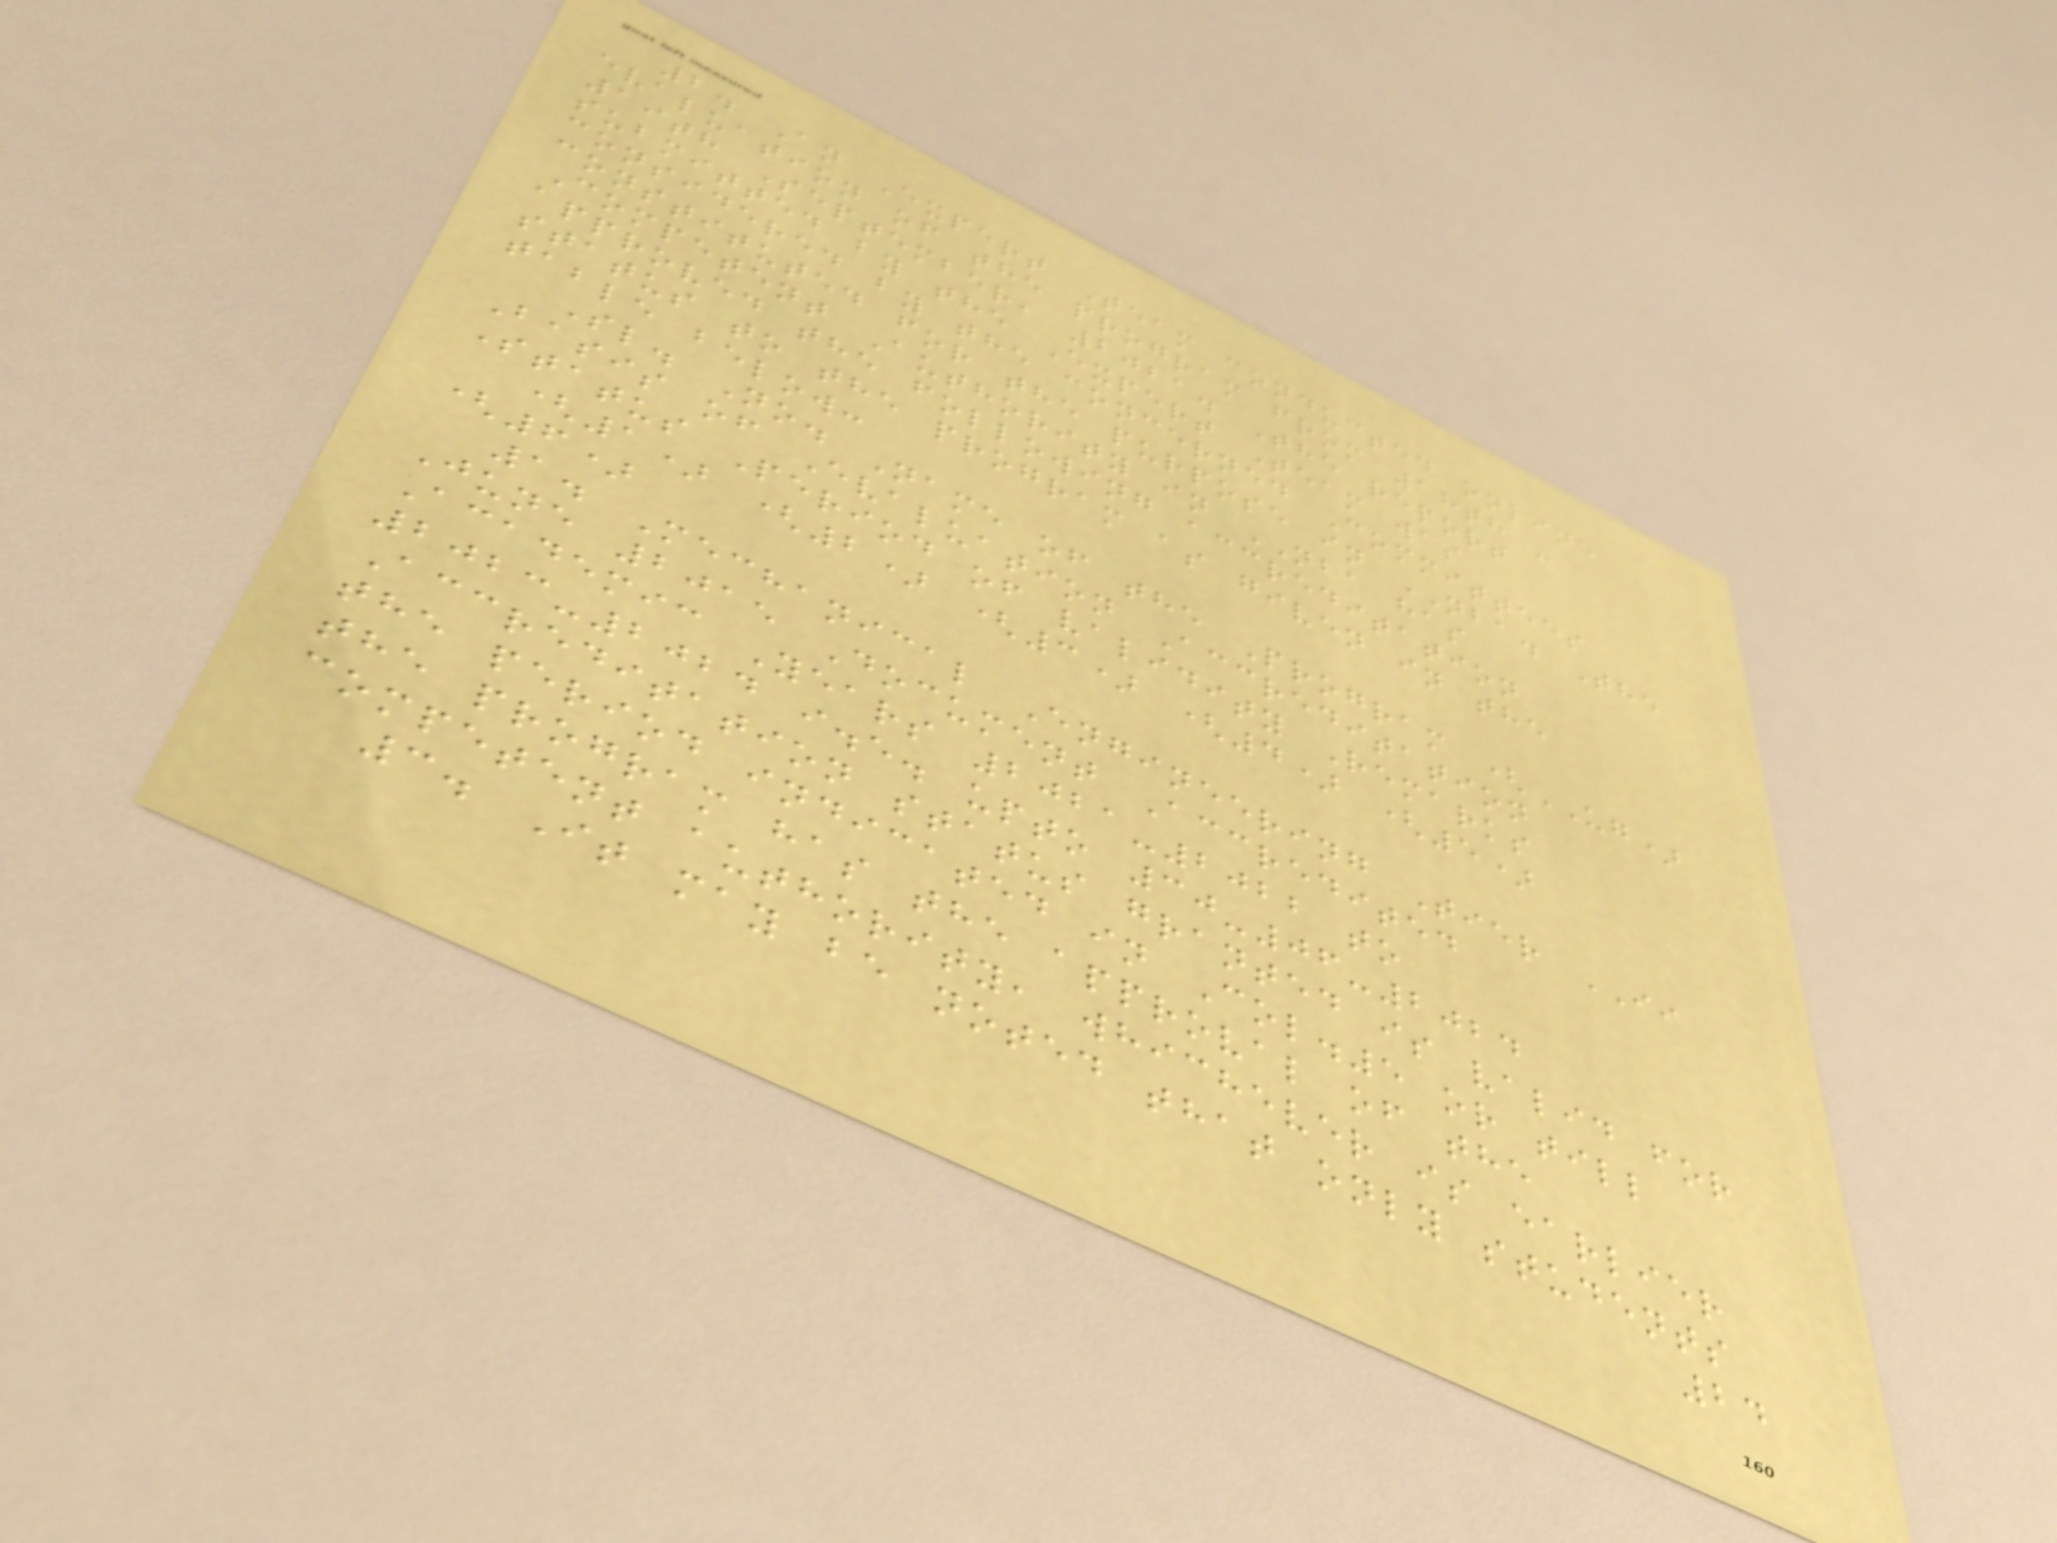2. An Expert Team conducted online
evaluation of the program from 18th -
19th September, 2021. The report
submitted by the Expert Team was
considered by the concerned Committees
constituted for the purpose in NBA. The
Competent Authority in NBA has
approved the following accreditation
status to the program as given in the
table below:
Sl. No. Name of the Program (UG)
Basis of Evaluation Accreditation
Status Period of validity Remarks
(1) (2) (3) (4) (5)
(6)
1. Mechanical Engineering Tier II
June 2015 Document Accredited
Academic Years 2021-2022 to
2023-2024 i.e. upto 30-06-2024
Accreditation status granted is valid for
the period indicated in Col.5 or till
the program has the approval of the
competent authority, whichever is earlier
3. It may be noted that only students
24
